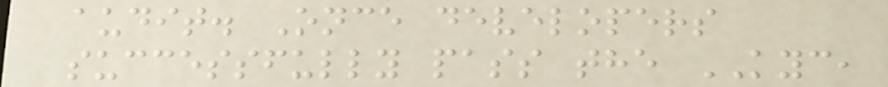audit. Once developers
successfully pass the KYC,
